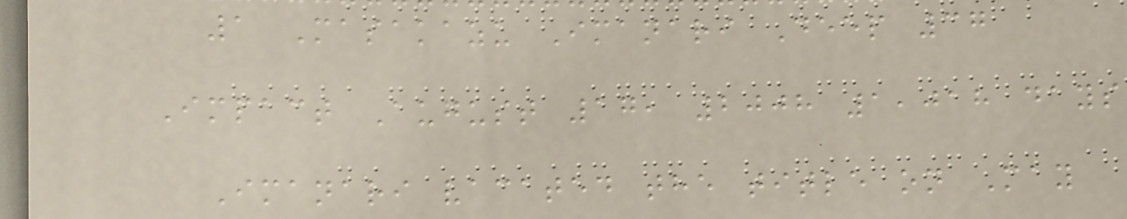1 Masakazu Imanari Deep 37
Impact August 17, 2008 1,018 days
Imanari vacated the title on May
